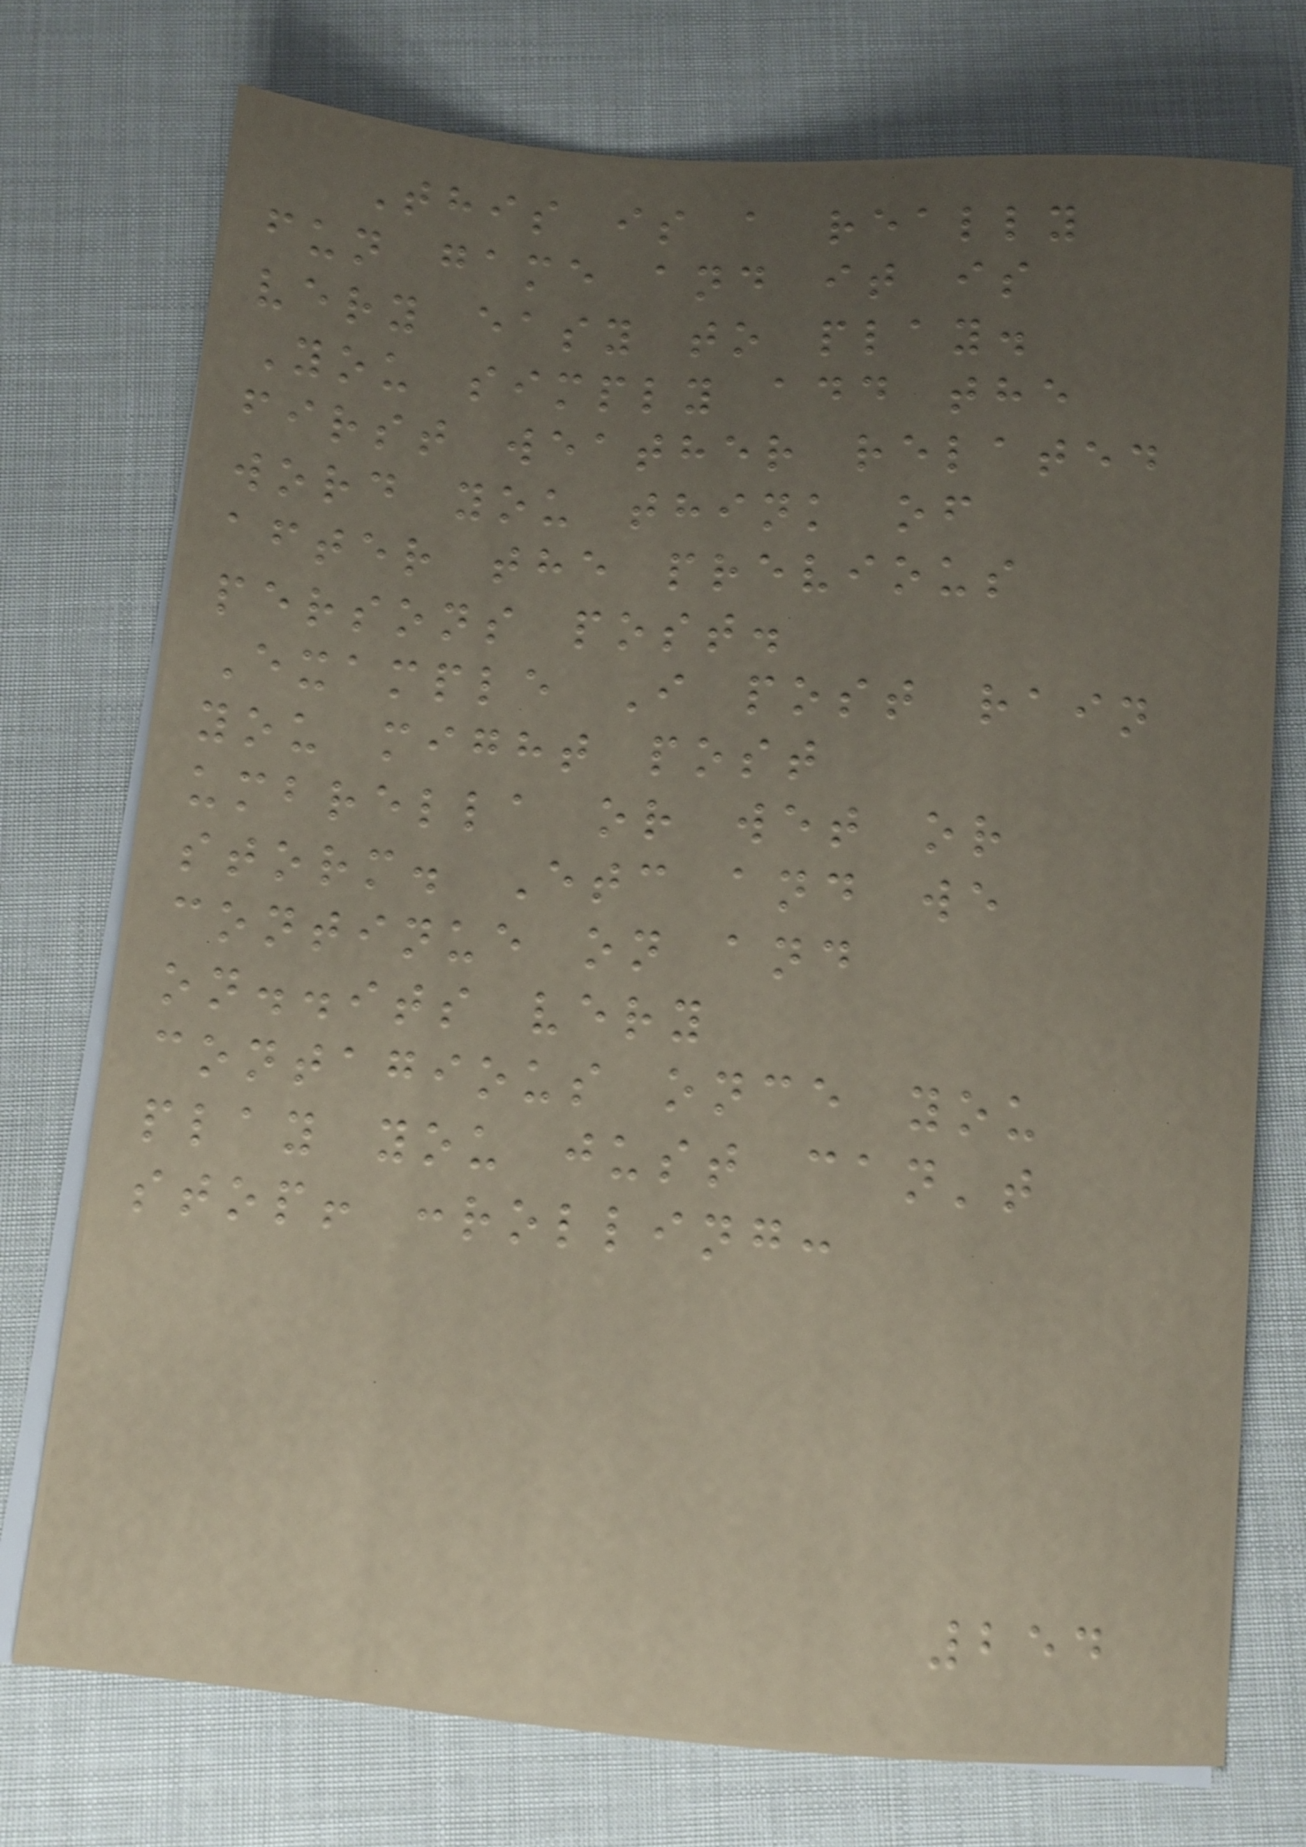This is a really
fun game and it is
very easy to play.
You simply add the
first weather related
word you think of
after the previous
persons post.
Example I post rain
you might post
umbrella or wet or
storm. Etc and we
continue on and
on..its very
contagious once you
play you just can't
stop! :rolling:
254
